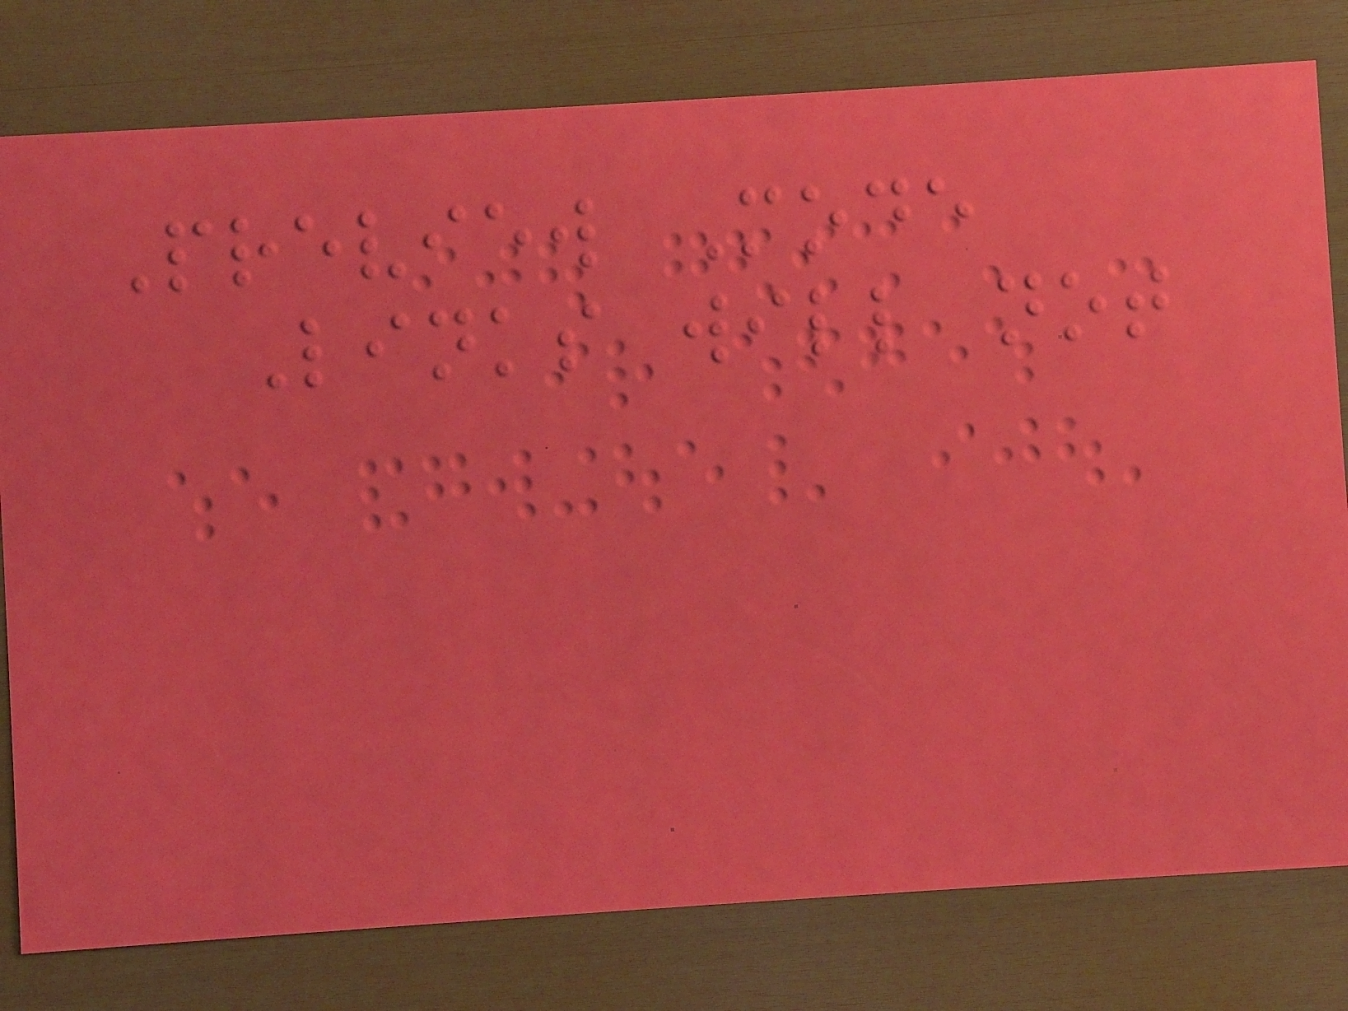Preview Mode
Links will not
